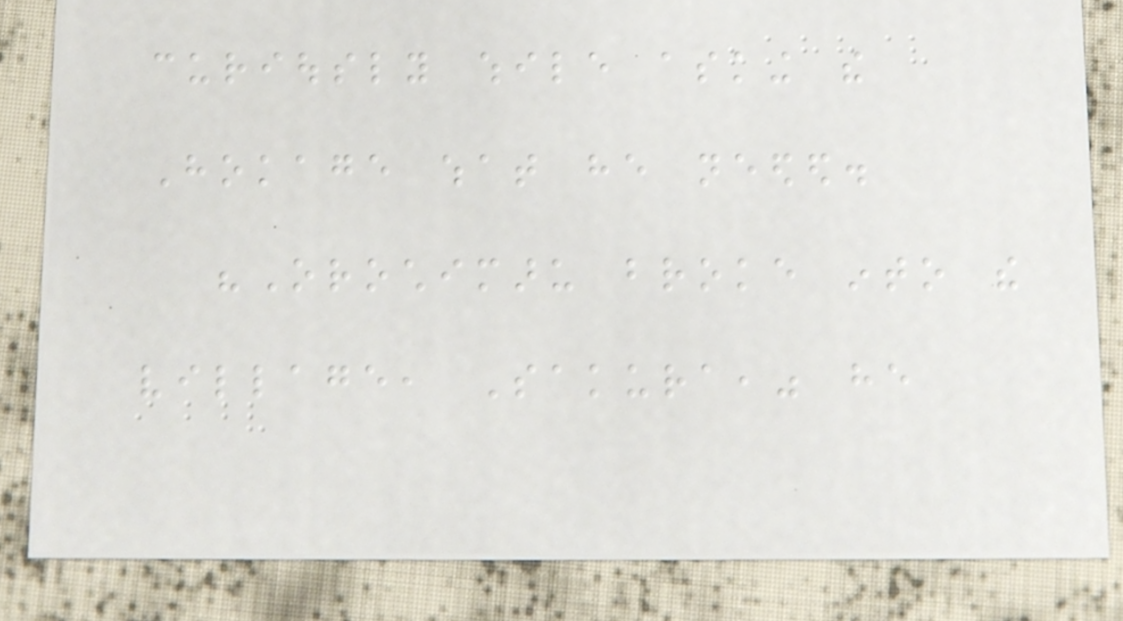curiously while asking the
Hokage what he needed.
"Orochimaru broke into the
village, Sakura," he
